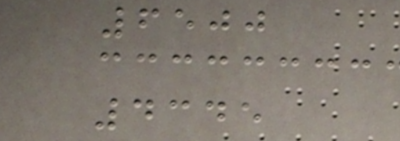6500
4345
